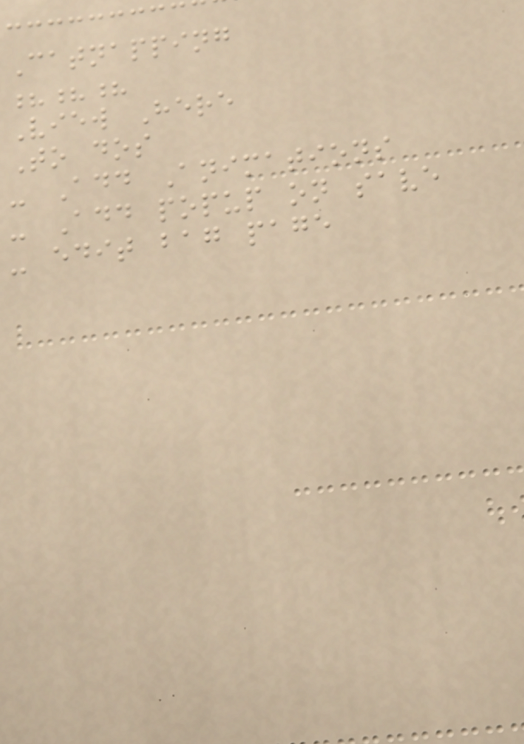Catnapping
???
View Here
To dos
- Add Animations
- Add popup on save
- edit bag page
